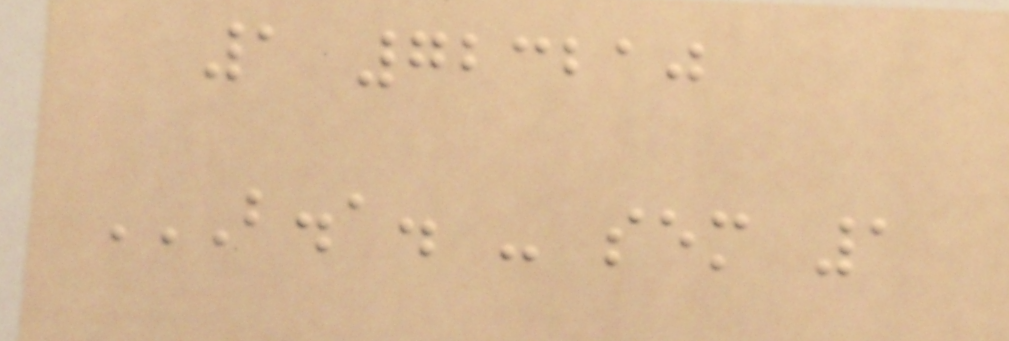1 723210
B.A. - SEM 1
